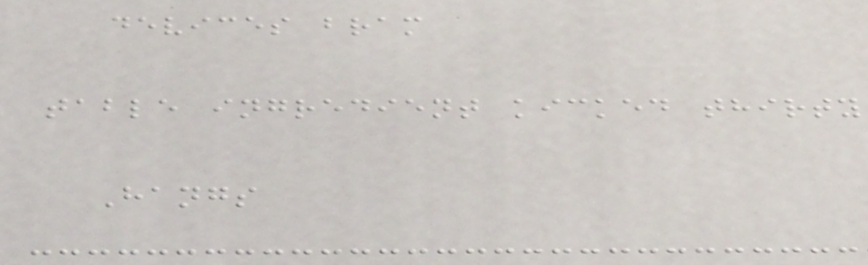devices bram
table ingredient kicked thirty
Hangs
